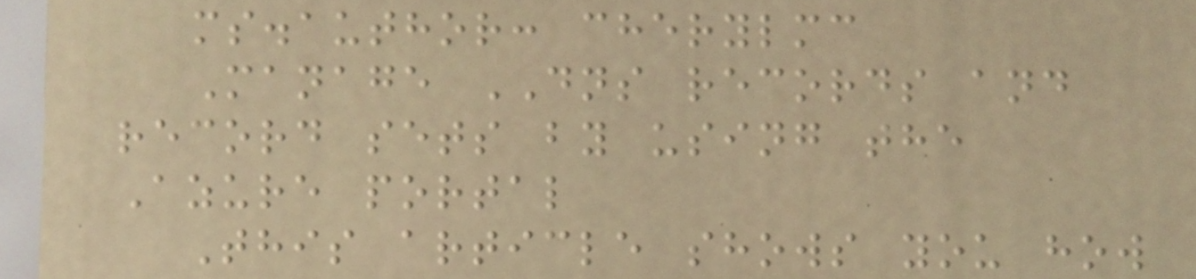ms.author: cherylmc
Manage DNS records and
record sets by using the
Azure portal
This article shows you how
